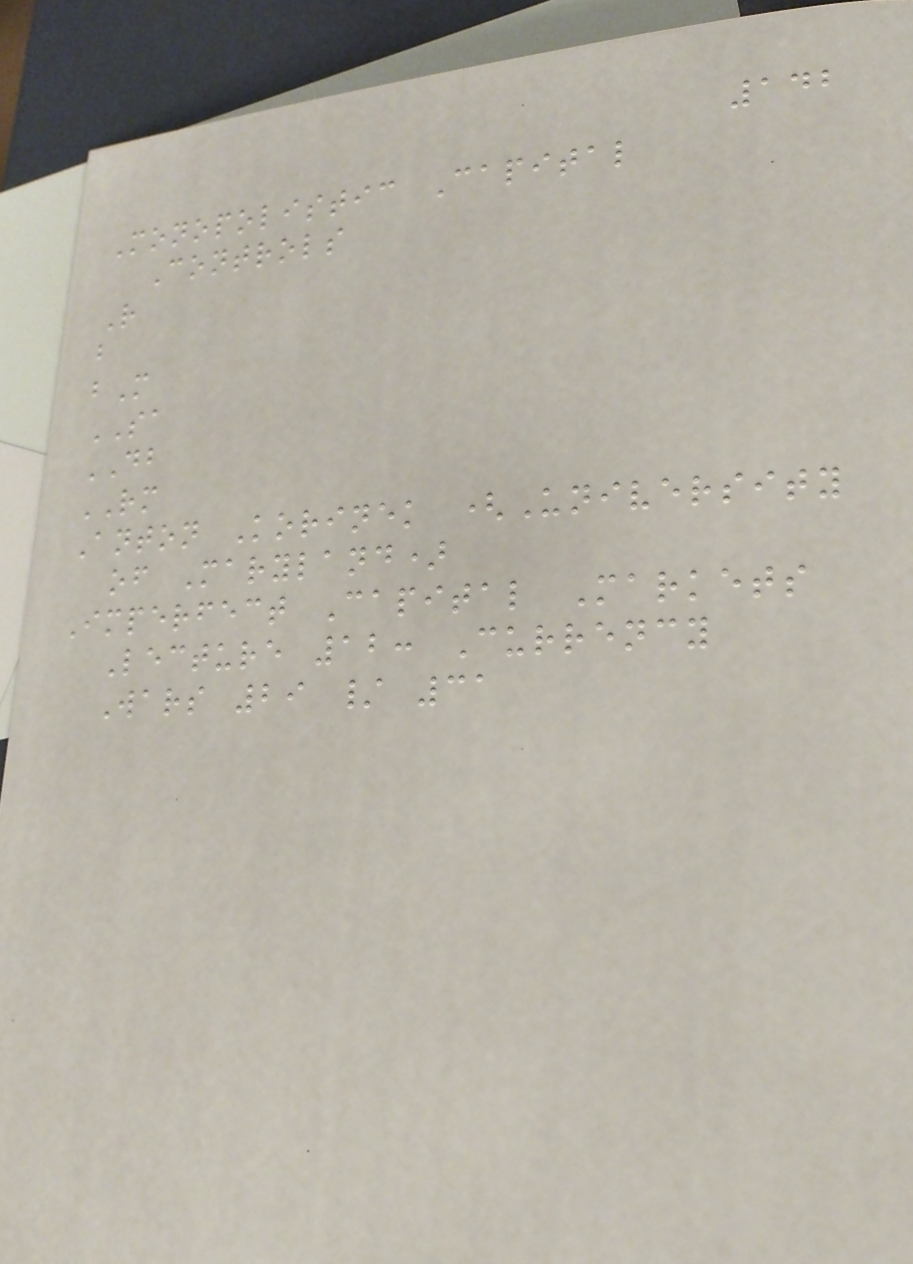142
Monopolistic Capital
Controls
R
b
bM
SA
DB
RM
Anton Korinek (University
of Maryland)
Imperfect Capital Markets
Lecture 12: Currency
Wars 29 / 31
